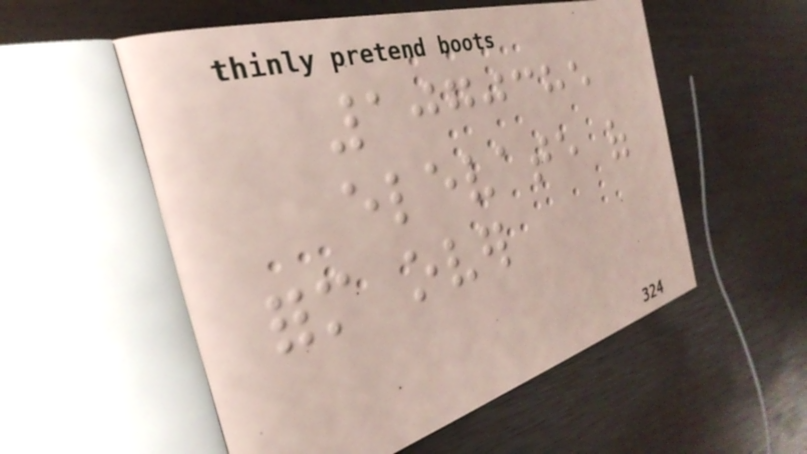1070385
elevate of
form over
